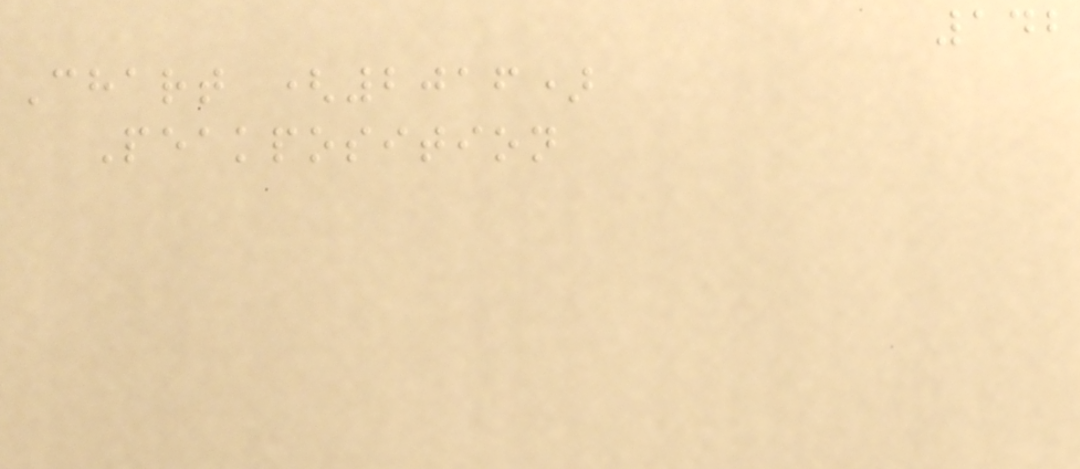142
Chart (2016)
Peakposition
